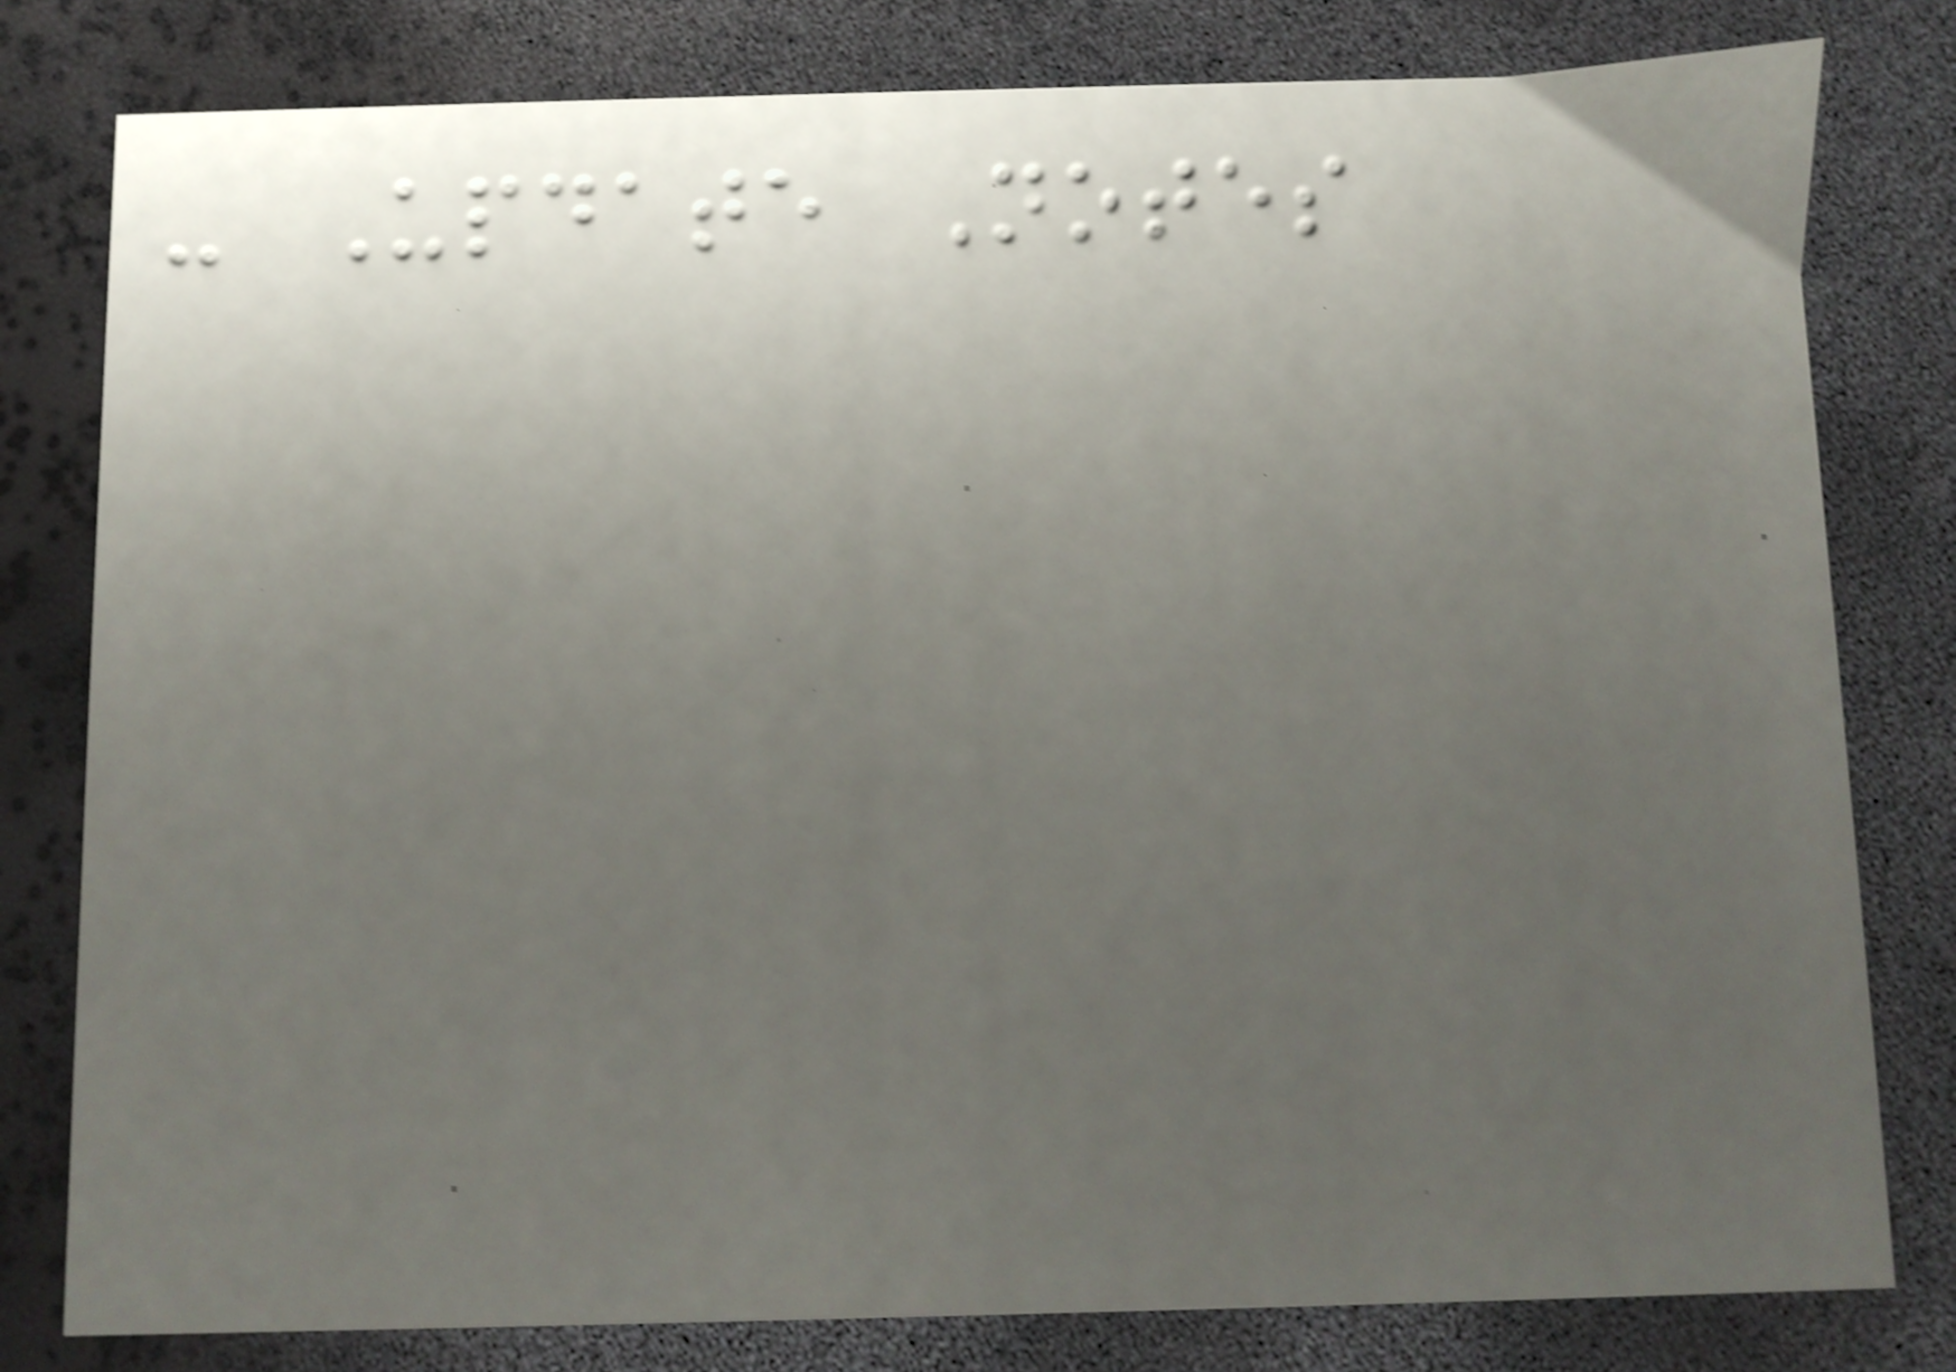- Update Notes
